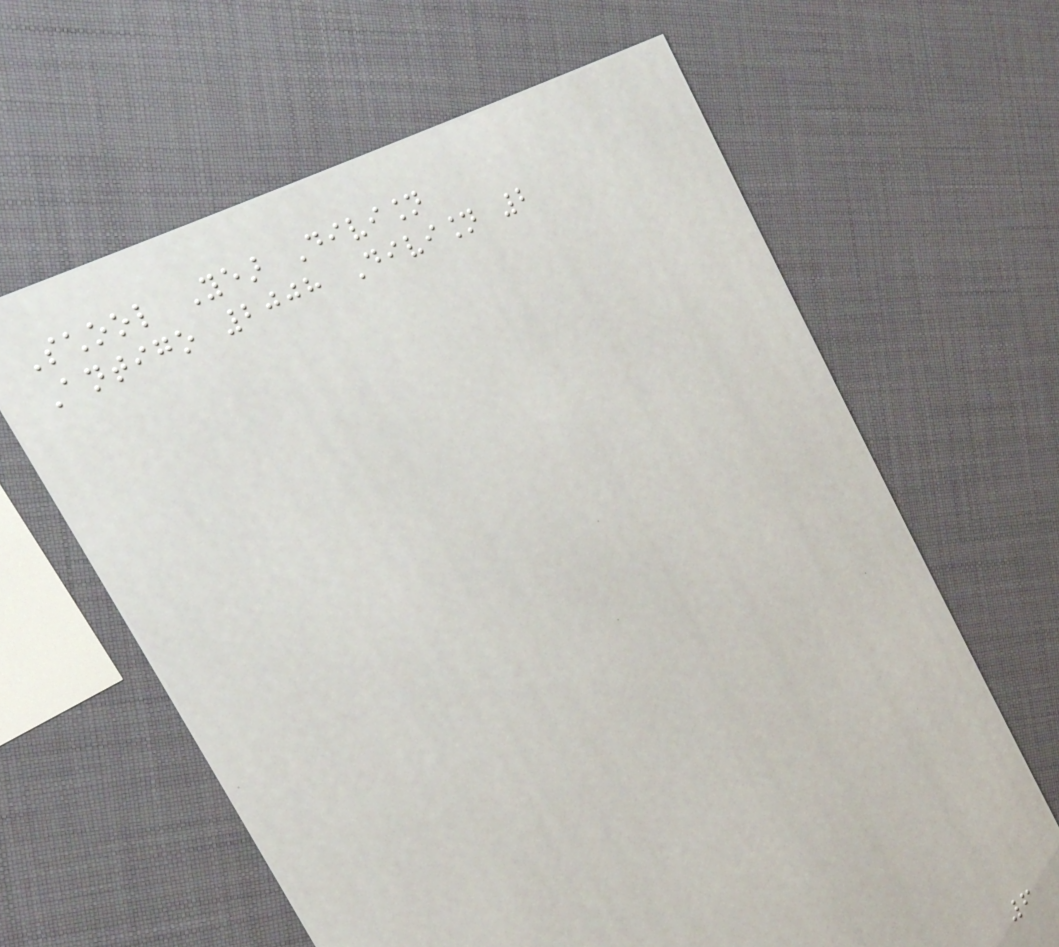School Year Division
Antigo 2008 Division 2
6
